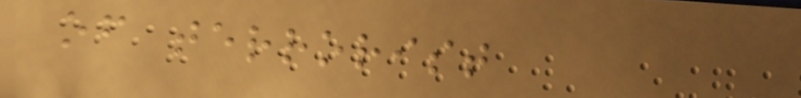of terrorist
